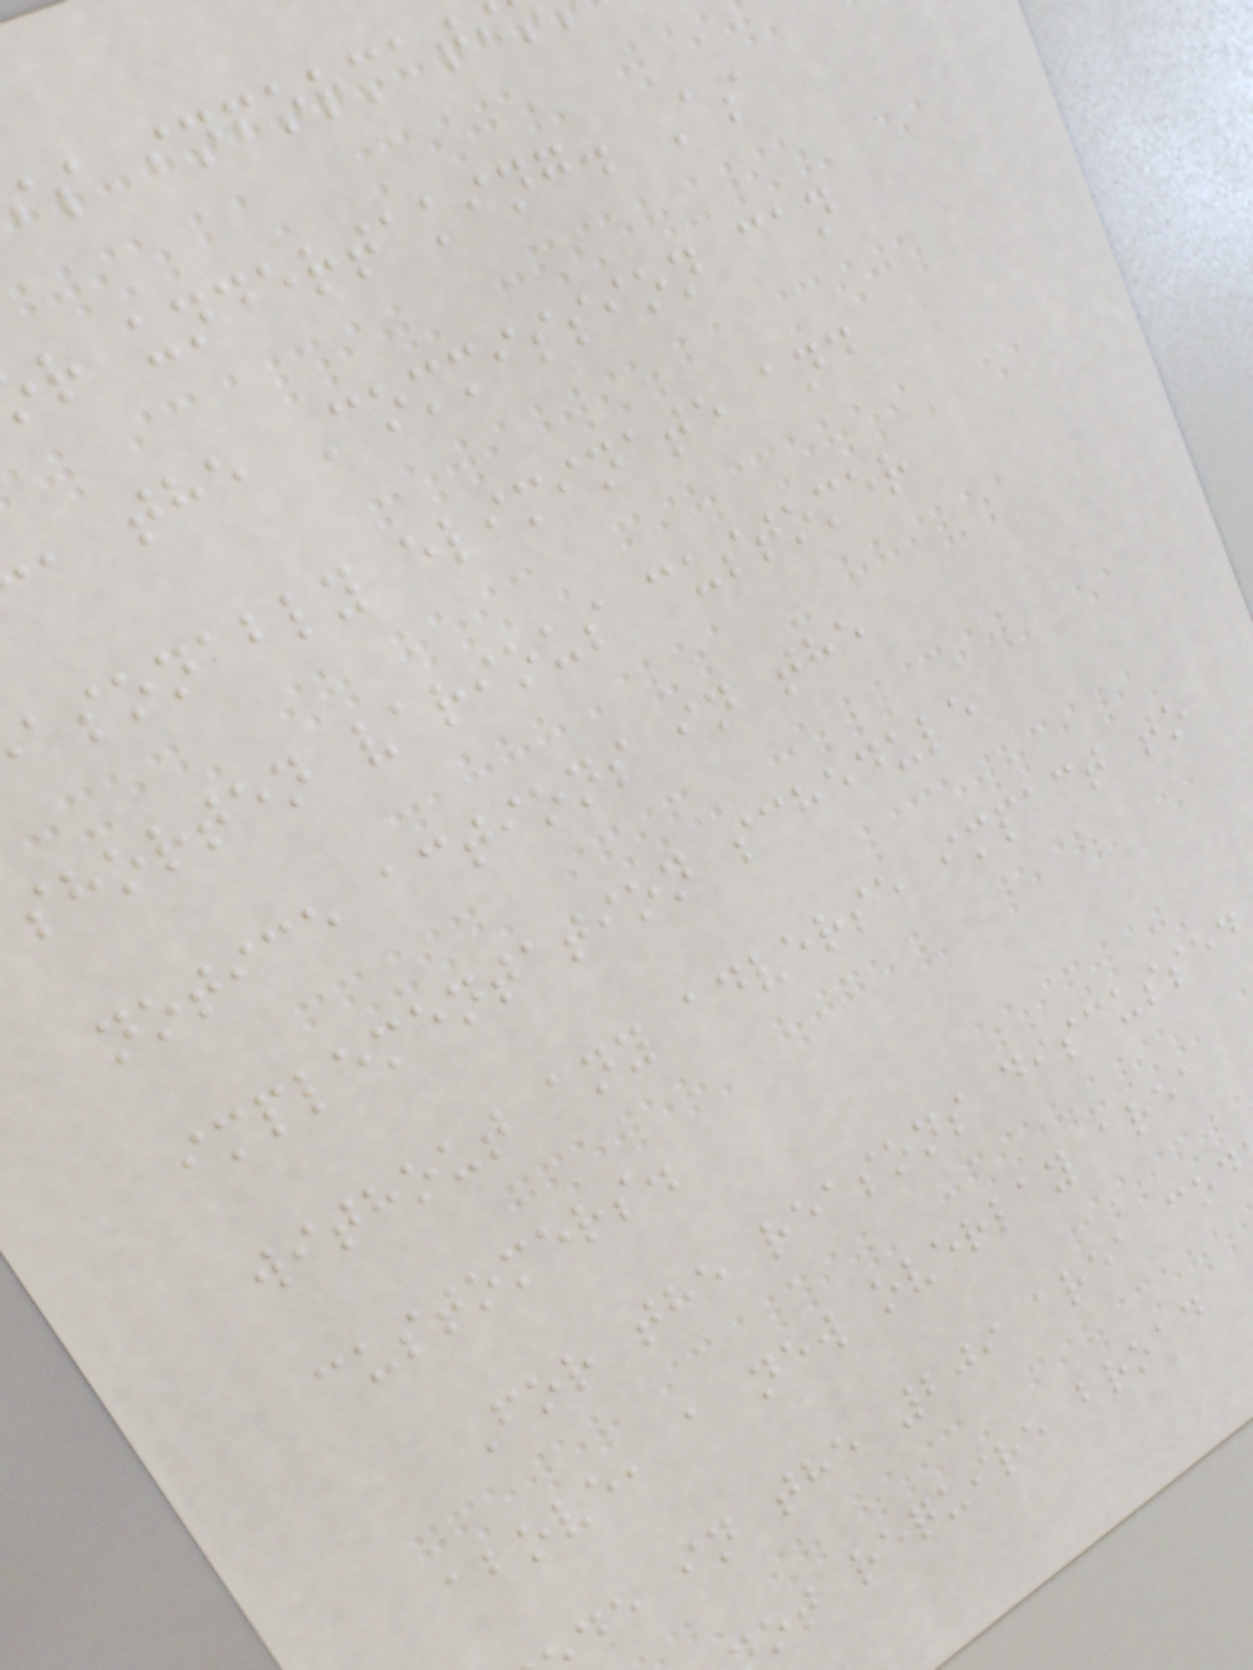s informati
r undertaking. As
, the Commission can
asonably eliminate and
shorten various customer
notice actions in the
implementation schedule
without any adverse impact to
customers.
For the reasons discussed
above, a new overlay area
de in the 209 area cod
ot require broad
